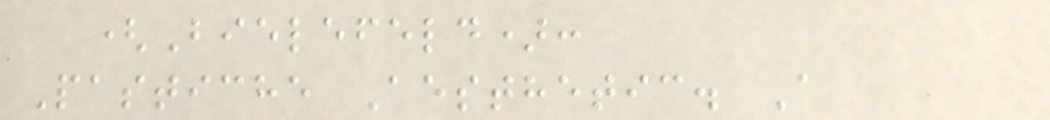(Bielefeld):
Pastiche Aesthetic. A
